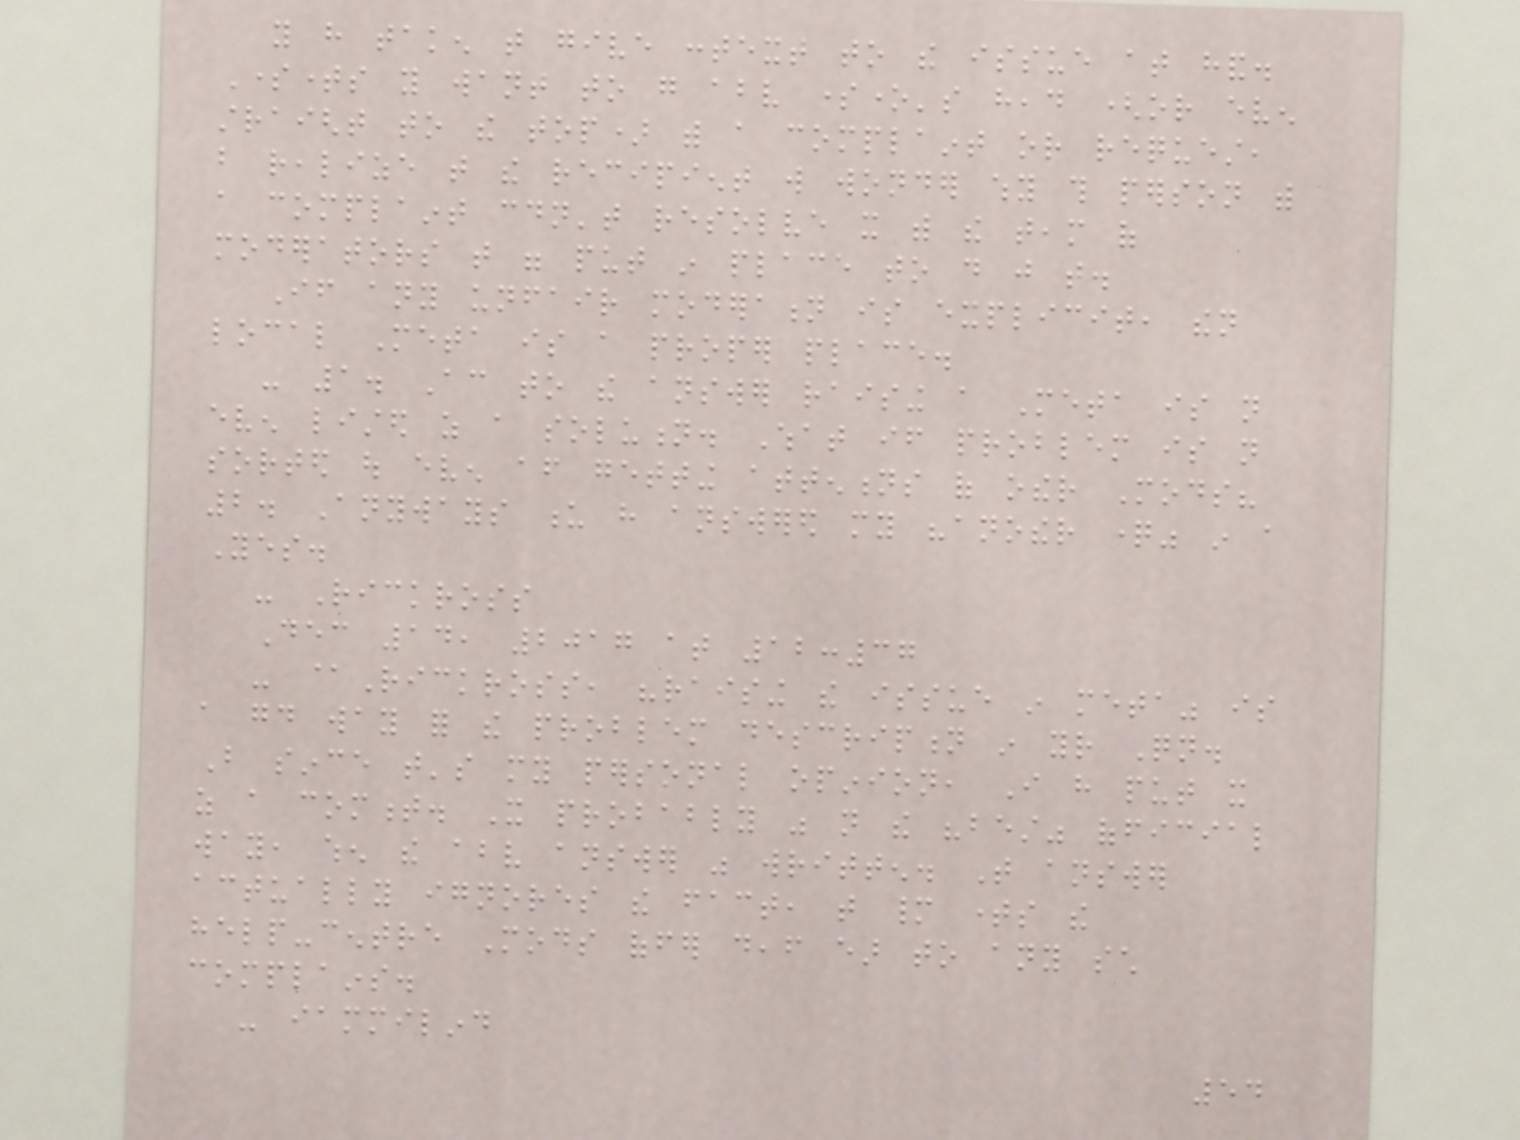you have taken that give context to the issue at hand.
Sometimes you want to go above someone's head (or even
straight to the top) with a complaint or request,
but realize that the recipient will wonder why this person with
a complaint couldn't resolve it with the team of
moderators that were put in place to do just that.
If any unfair moderation is explicit, then
local Meta is a proper place.
- 1. According to the answer raising a Meta is not
even listed as a solution. What if problem is not
sorted out even after getting attentions of other Mods?
2. Anyways u have answered my "another question" in a
Yes.
- Rickross
Dec 14, 2017 at 12:37
- @Rickross, "raising the issue in meta" is
a good way for the problem description in your Qn.
But since that's my personal opinion, I have put it
as a comment. It probably was not the "best" official
way, when the above answer was written. That answer
actually ignores the fact, that many times the
help-centre Mods offer deaf ear to any such
complains.
- iammilind
54
